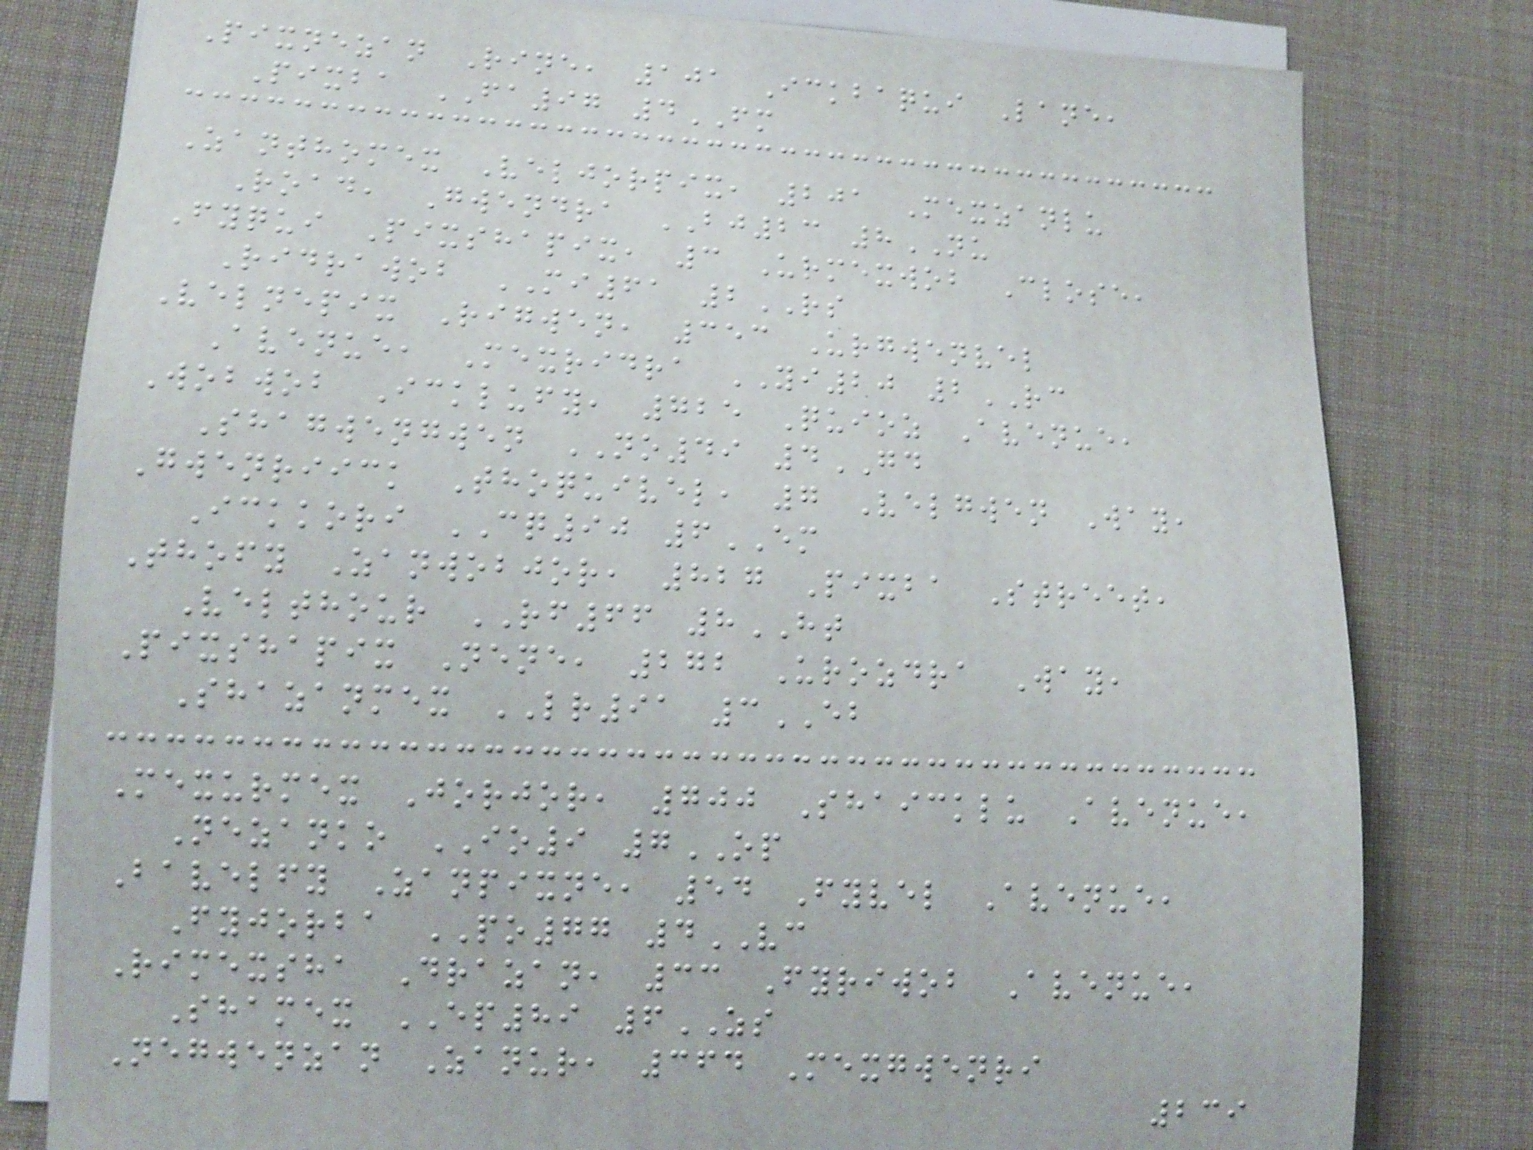Pixnezan Rine, 101 Ickbaqui Lane,
Pixba FA97 4FM
Zanthomex Veljorpix, 201 Mexzanlu
Road, Gwendra BJ23 8NU
Fyqui Pixshapix, 3 Urmexwob Close,
Ridrawob MI61 2RS
Velnepix Rigwen, 353 Urgwenvel
Avenue, Mexridra YI20 2RC
Wobwob Icklufy, 725 Quioz Avenue,
Shagwengwen NO49 4GD
Gwenriick Thoquivel, 7 Velgwen Way,
Ickkori CQ90 6EM
Thofy Zanwobjor, 827 Pixba Street,
Velthour RF66 8HT
Pixshapix Nene, 272 Urozdra Way,
Shazanmex LR91 3EB
Mexurmex Jorjor, 700 Shaicklu Avenue,
Nezanko IO9 7OP
Bavelfy Zanpixne, 54 Fyvel Avenue,
Fyjorba PO77 4VC
Rimexsha Drazan, 33 Fyriwob Avenue,
Shamex EP89 6ZS
Negwenzan Zanur, 364 Mexgwenri
239
